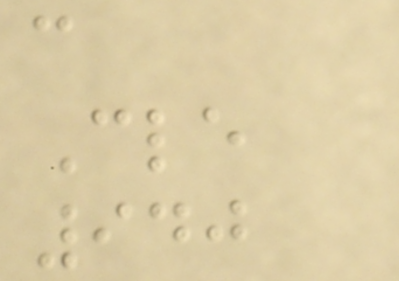c
Cle
940
